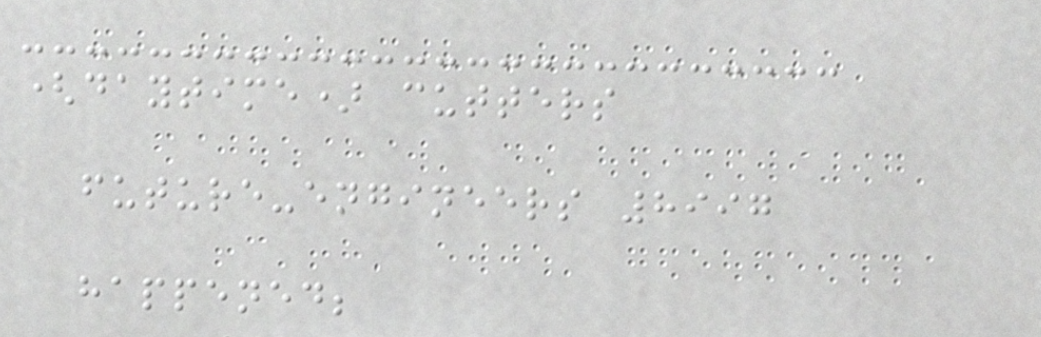(daytime) cutters
future-engineers 8997
happened;
